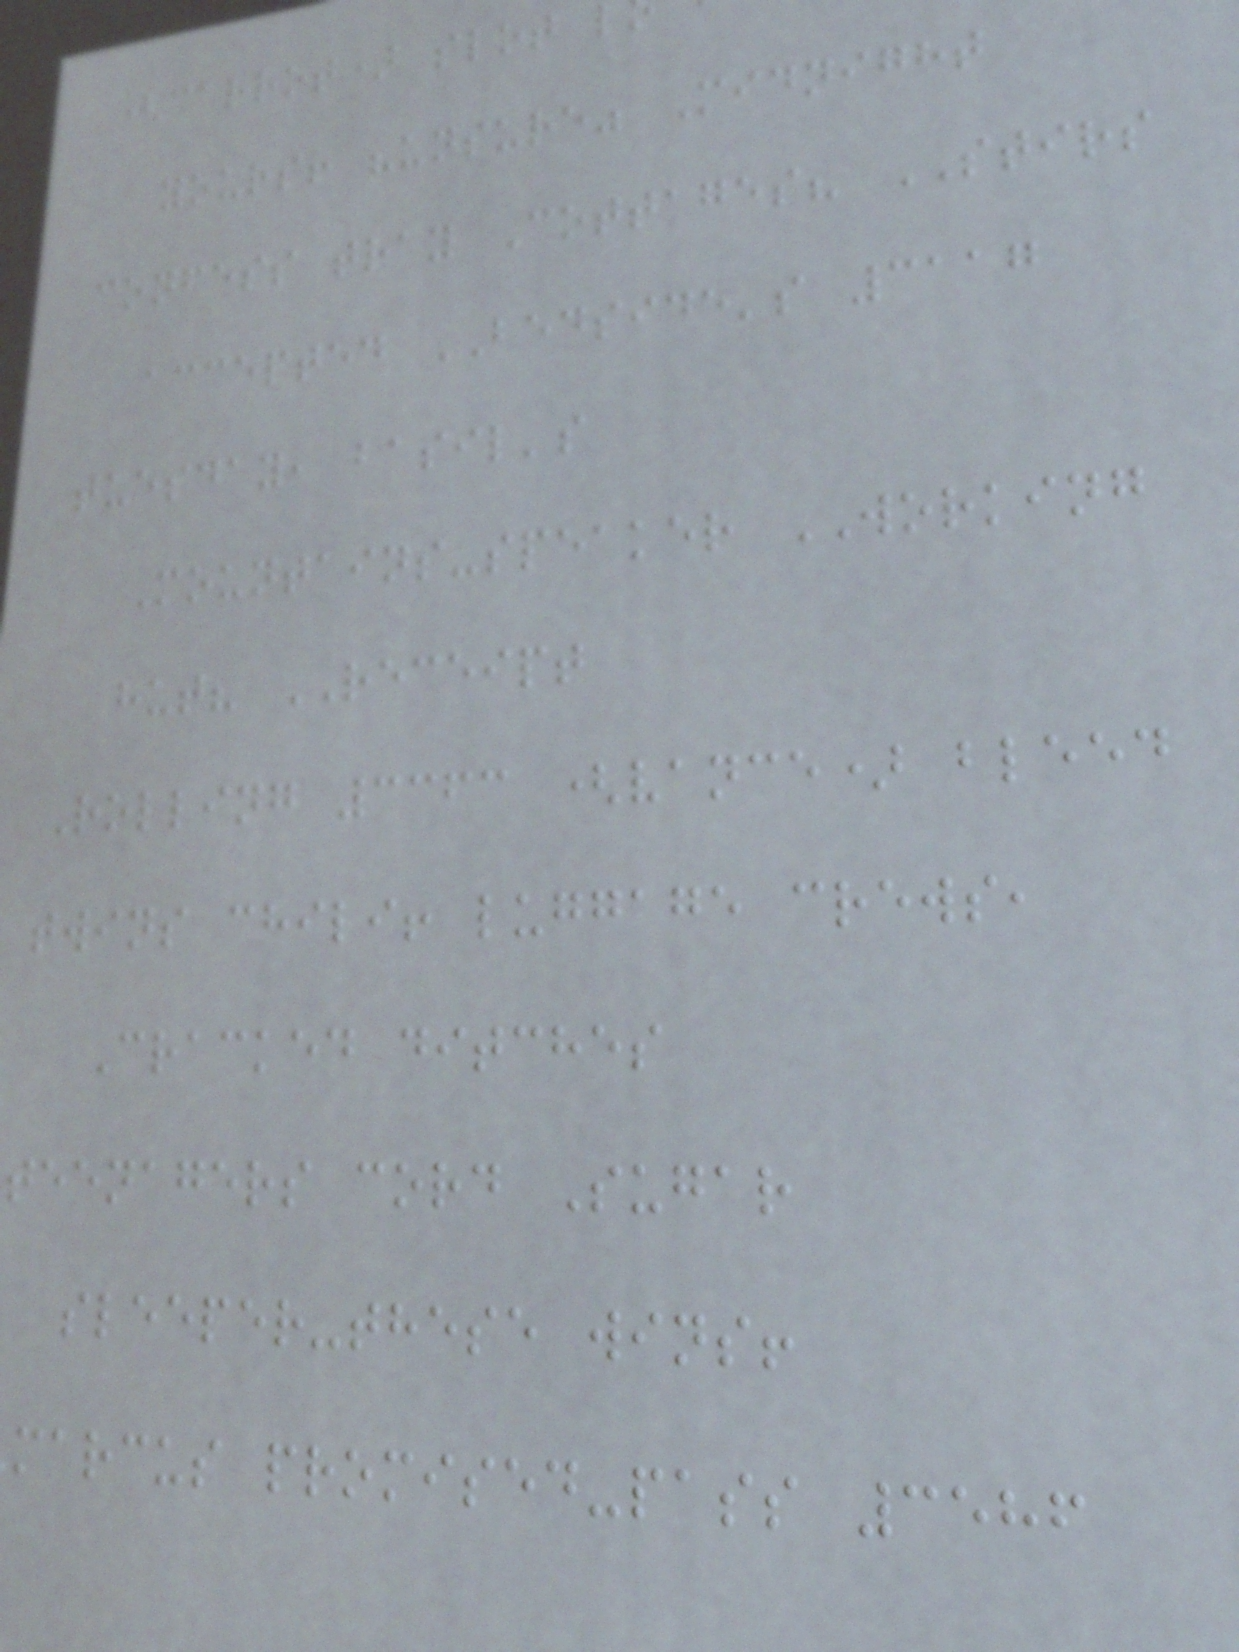(carrot) slot
yours! "unsure" Midnight
confess tray Cottages? STIRS
accepted BEDSIDE's 3117
tuesday, basil's
Mountains-speaker WORKING
hut? RECEIPT
Rolling 3363 (vance) bleed
twins chili! luggage crews,
Cracked ditches
teenagers cord Sugar
sleeper-these wins!
marcus promised-pass 3586
